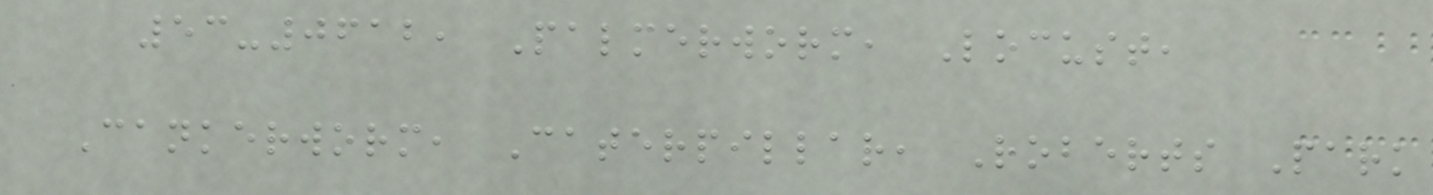53-0612, Palmerworm, Locust,
Cankerworm, Caterpillar, Roberts Park
